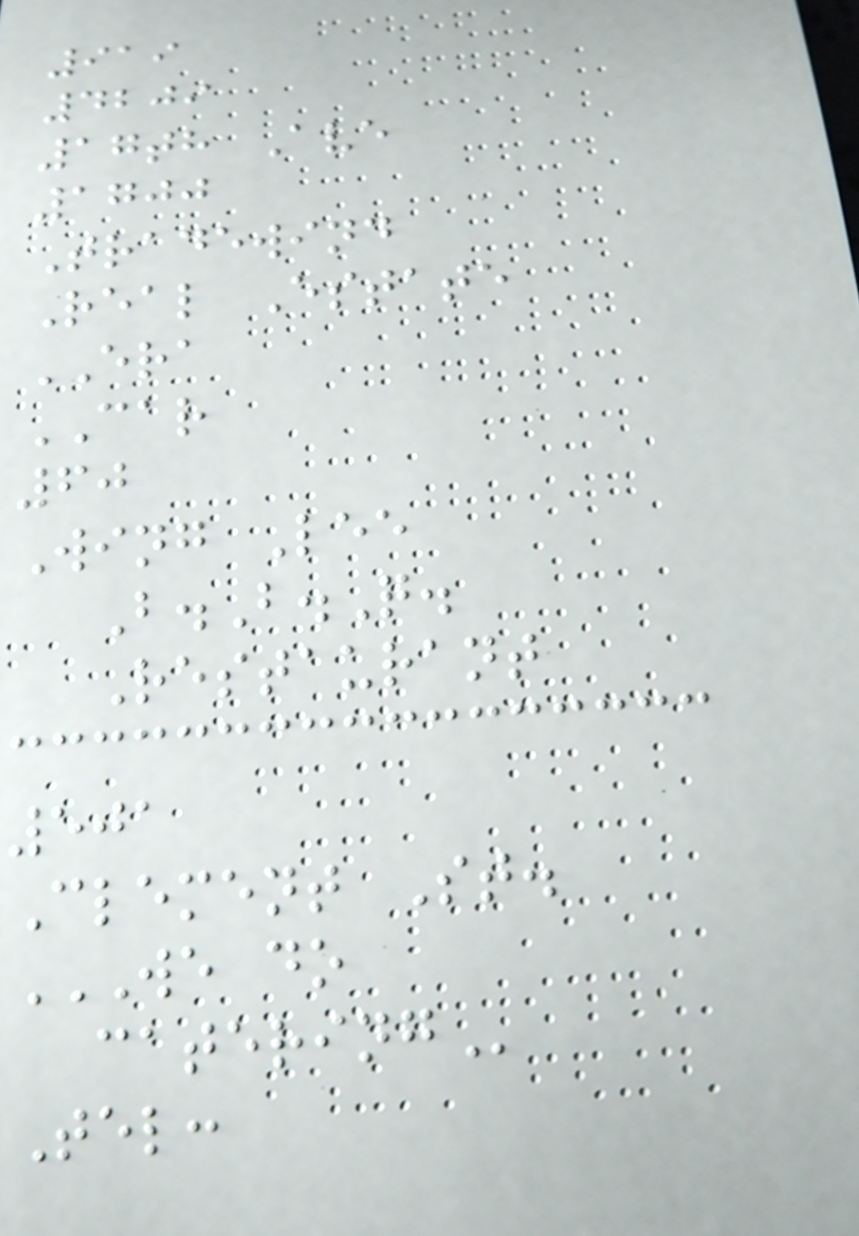919
4209
17th Ave
1700
Tradewind
Real Estate
ERA
CAR
60
Wing Lee
B.B.Q.
Restaurant
501
Clement St.
WE DO
CATERING
Tel:
